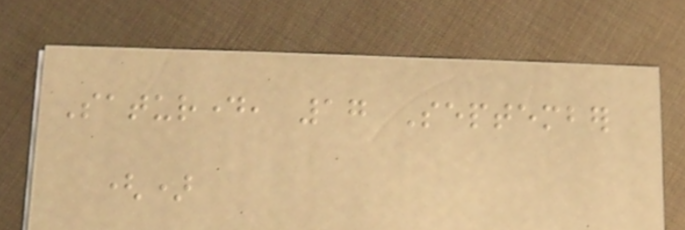Saturday, 17 September
()
